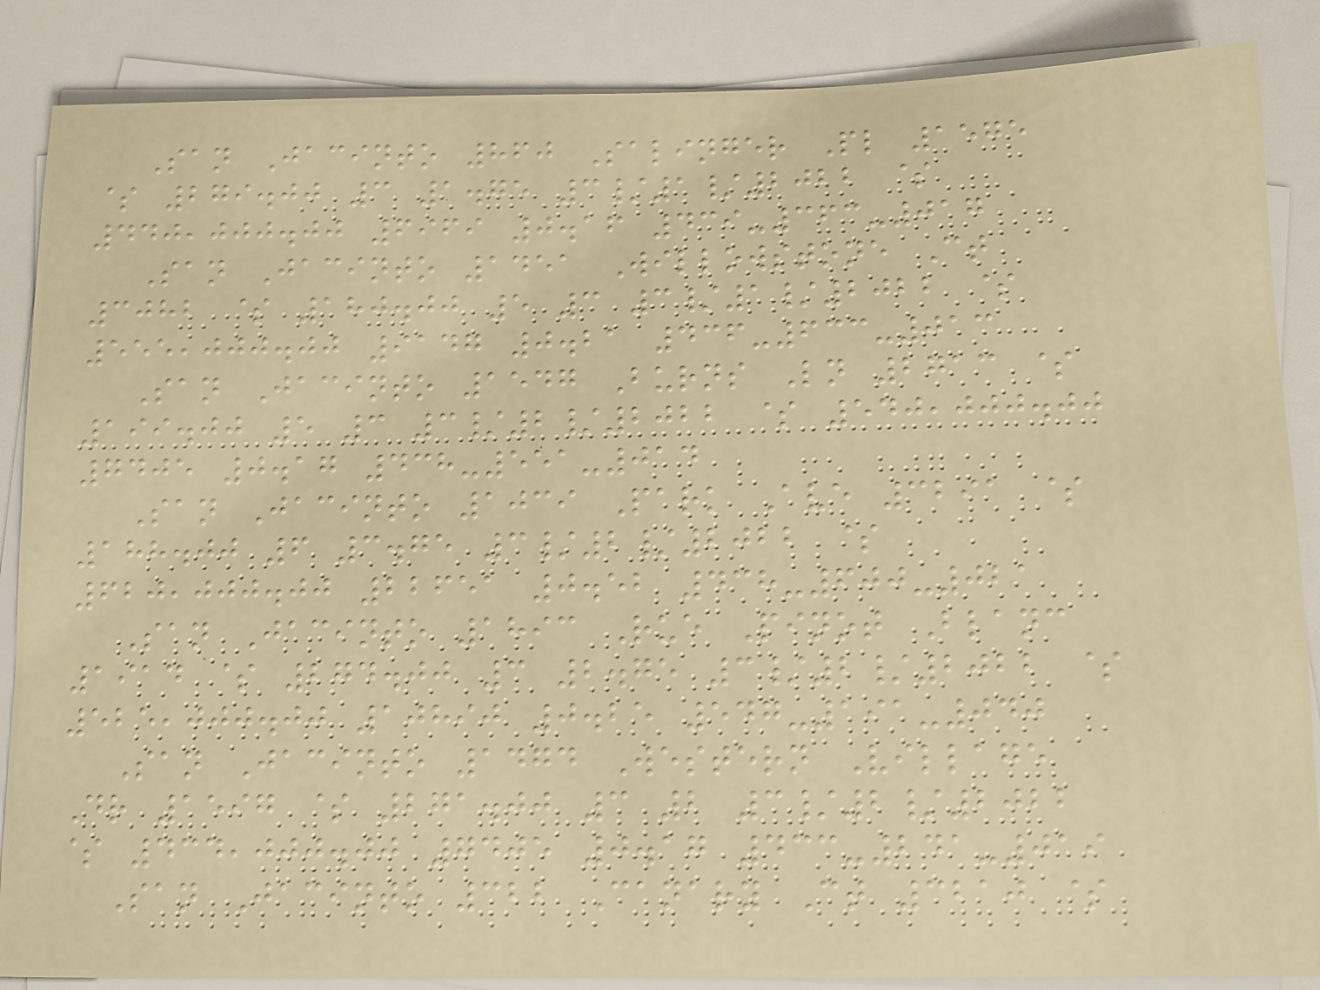San Jacinto 860 Salinger Pl 1575
$ 279.00 3 1.75 3/1/2022 $
440,000.00 6969 0.16 439-363-017
San Jacinto 1451 Willowstone Ct
3082 $ 180.00 5 3 3/1/2022 $
555,000.00 9147 0.21 436-633-013
San Jacinto 1547 Burns Ln 2713 $
199.00 5 3 3/2/2022 $ 540,000.00
7405 0.17 438-551-014
San Jacinto 1039 Park Ave 3291 $
188.00 6 3.75 3/2/2022 $
620,000.00 22651 0.52 438-600-021
San Jacinto 1893 Rue Pinot Blanc
1914 $ 274.00 3 2.75 3/2/2022 $
525,000.00 10890 0.25 547-191-040
San Jacinto 1474 Western Village
Dr 1597 $ 271.00 3 2 3/2/2022
$ 434,000.00 7405 0.17 433-241-019
San Jacinto 322 Canary Ct 3210 $
